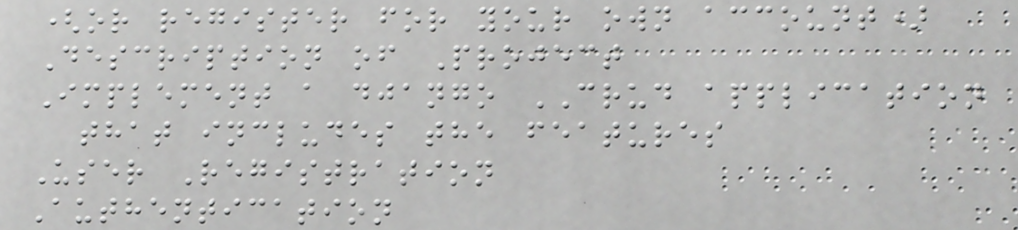(or register for your own account)
Description of Project
Implement a django CRUD application
that includes the features
User Registration
Authentication
